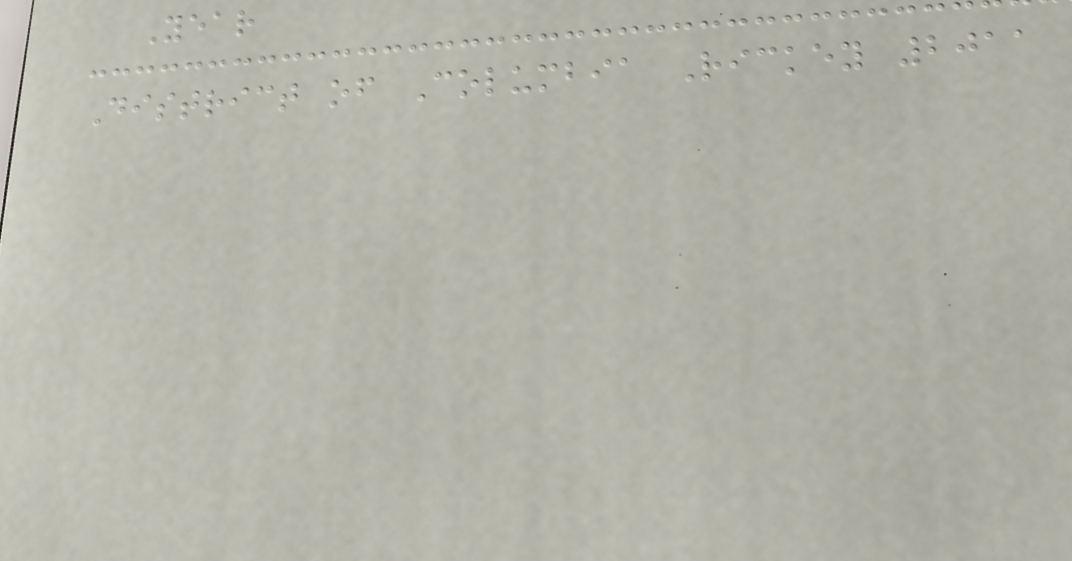Year
District of Columbia Rickey 2011
